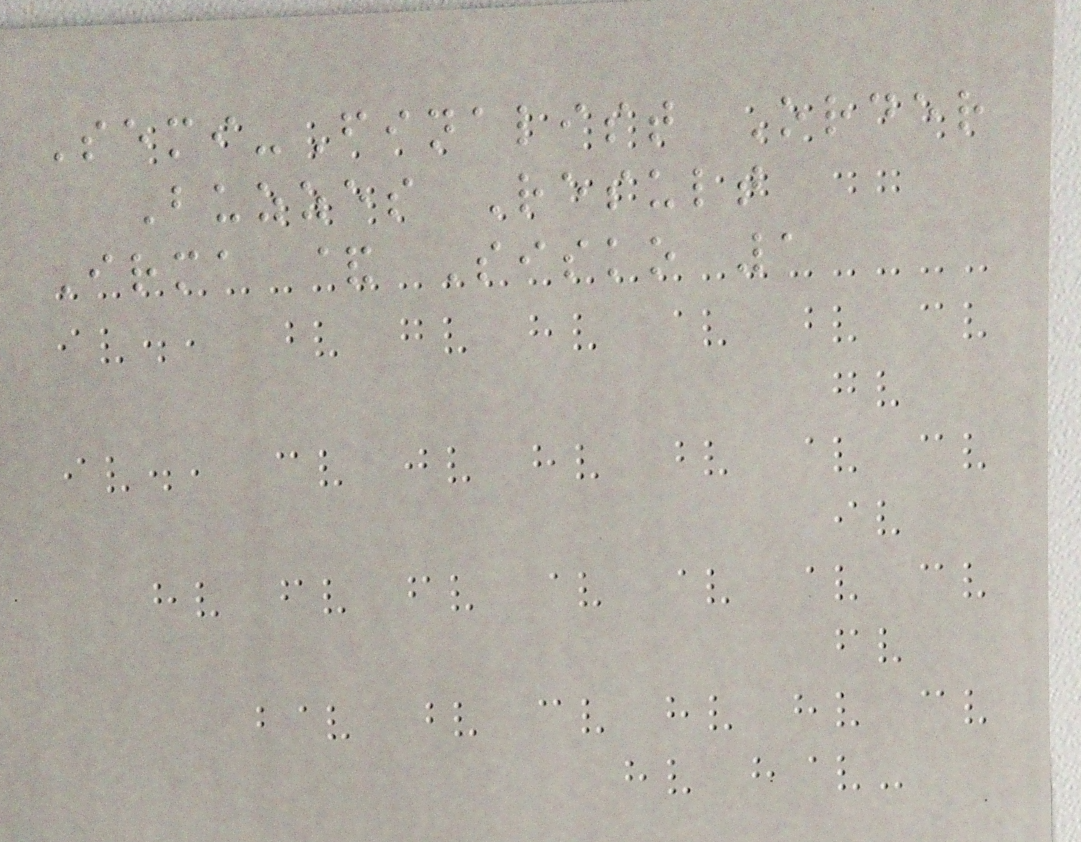Semi-Finalist Order
Buzzes Result
Irma & Sisko 1
